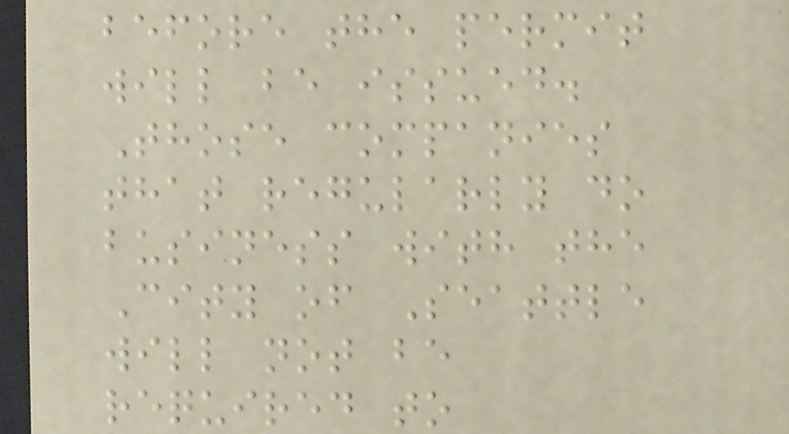before the permit
will be issued.
Those companies
that regularly do
business with the
City of Seattle
will not be
required to
